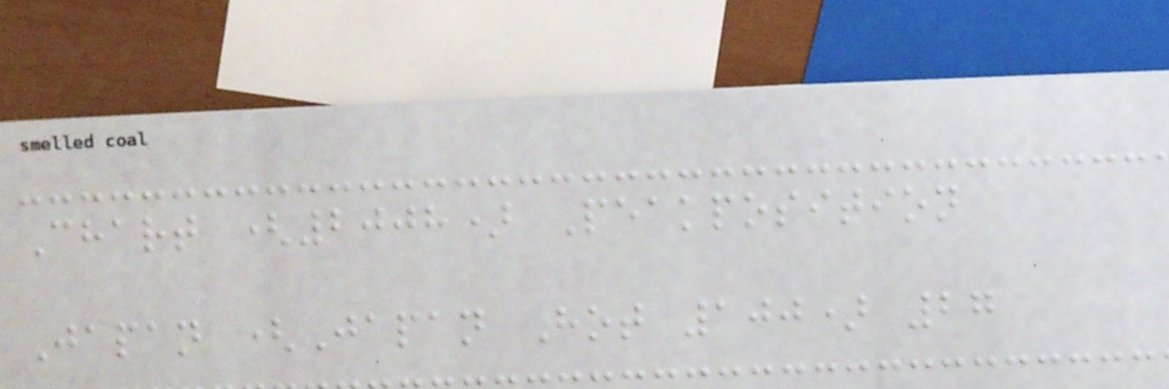Chart (2008) Peakposition
Japan (Japan Hot 100) 27
